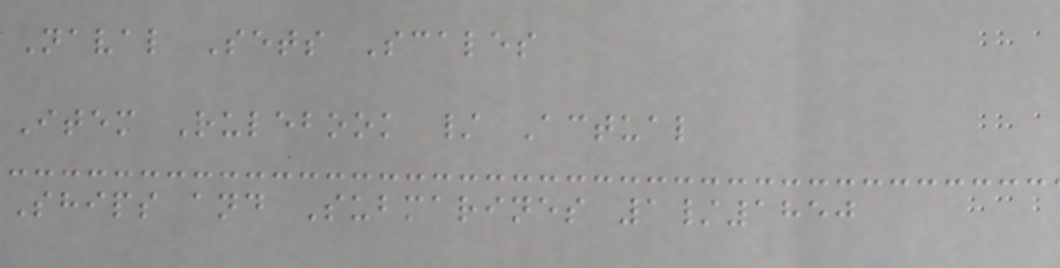Naval Sets Scales
Item Rulebook / Actual
Ships and Submarines 1/1850
